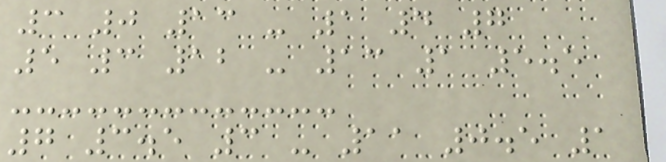3 0 13 - 1 4 7
5 3 12 - 13 1 5.5
7 3.5 3 - 11 0.5 1
